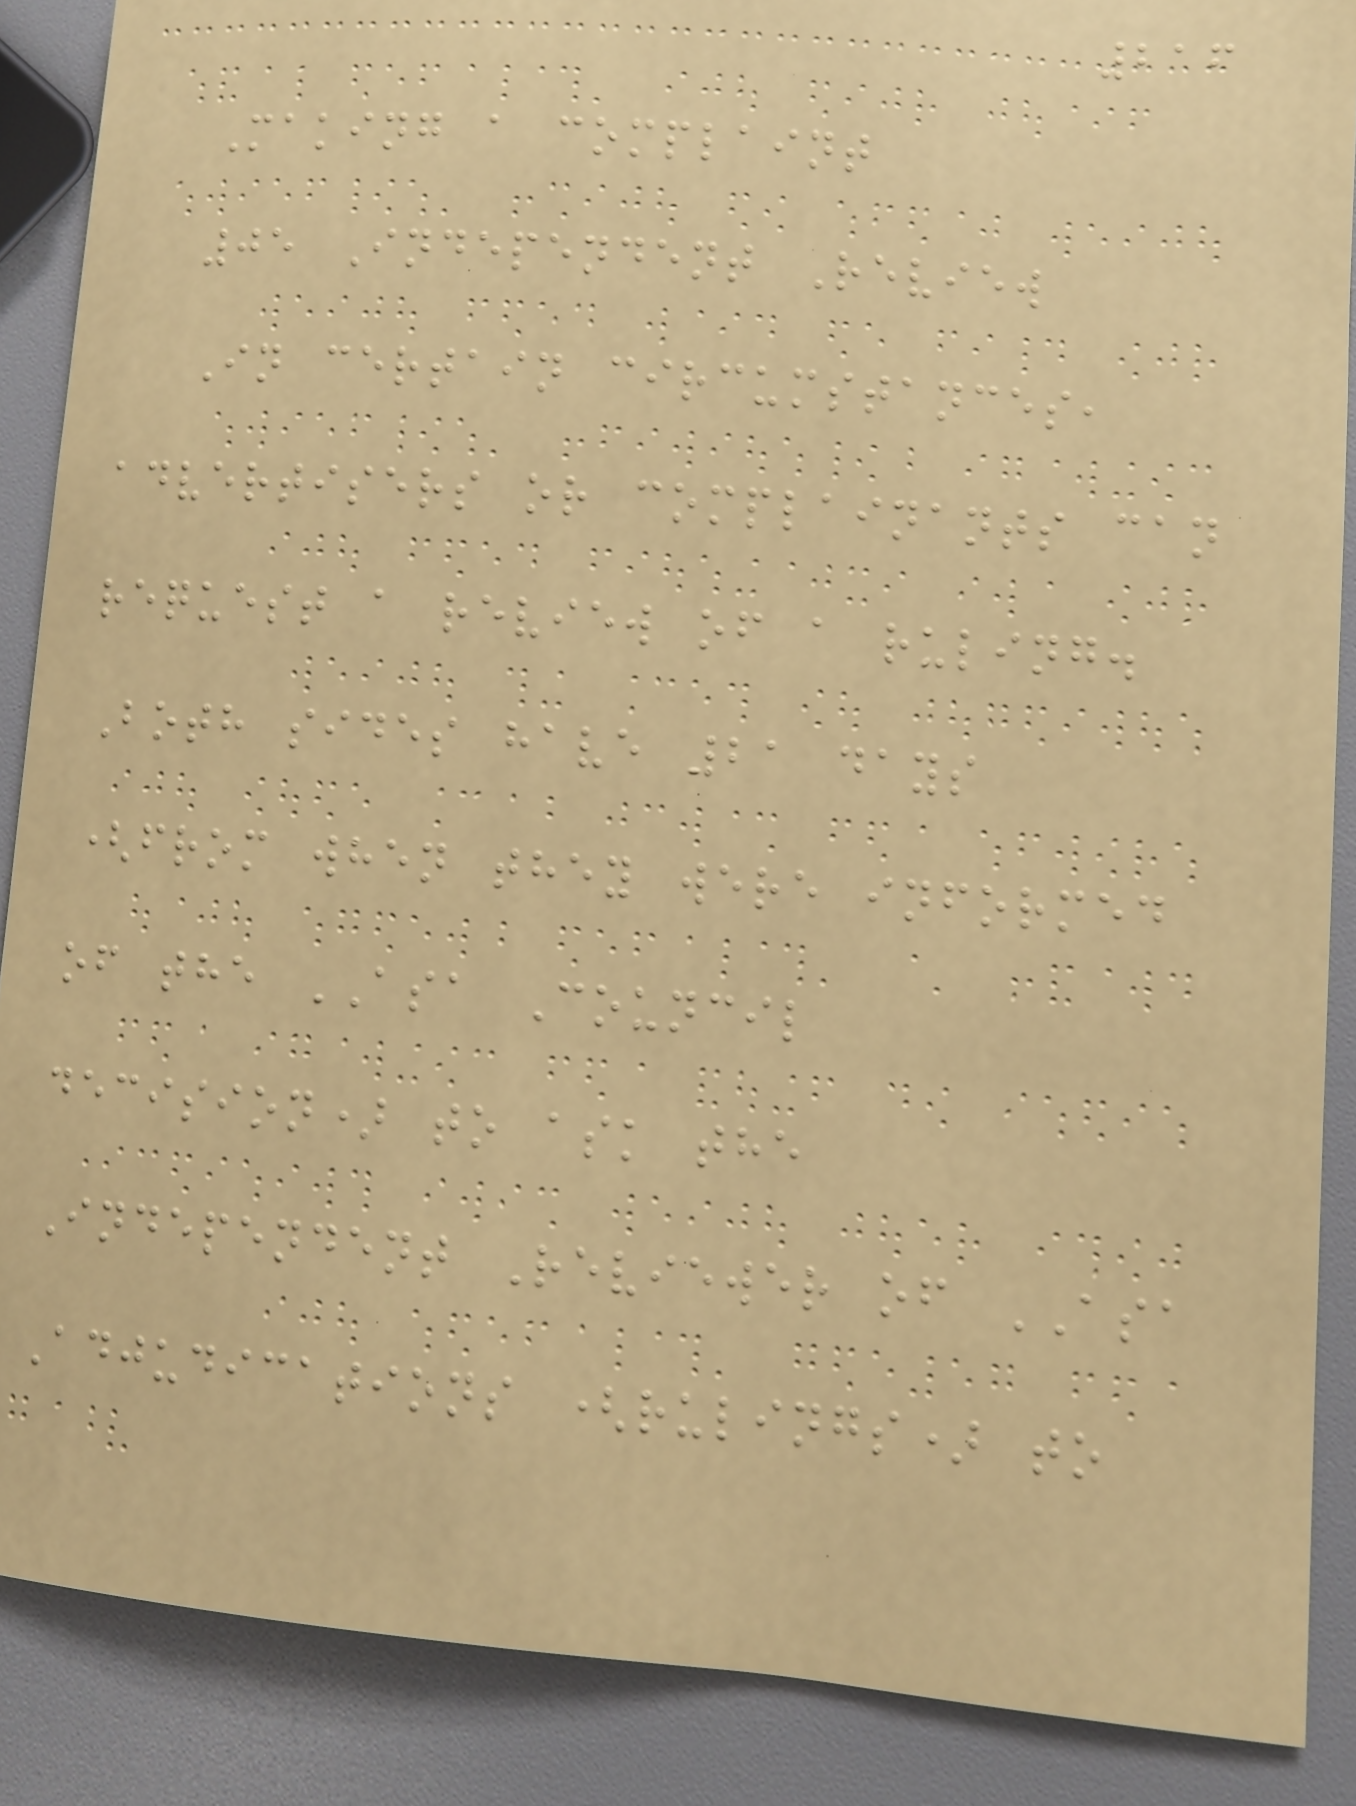216
Making a complaint
05 Independent Review
In certain circumstances,
advertisers or complainants can
request a review of a ruling.
Both sides have 21 days
(from when they were informed
of the ASA Council
decision) to ask the
Independent Reviewer of ASA
Adjudications (rulings) to
